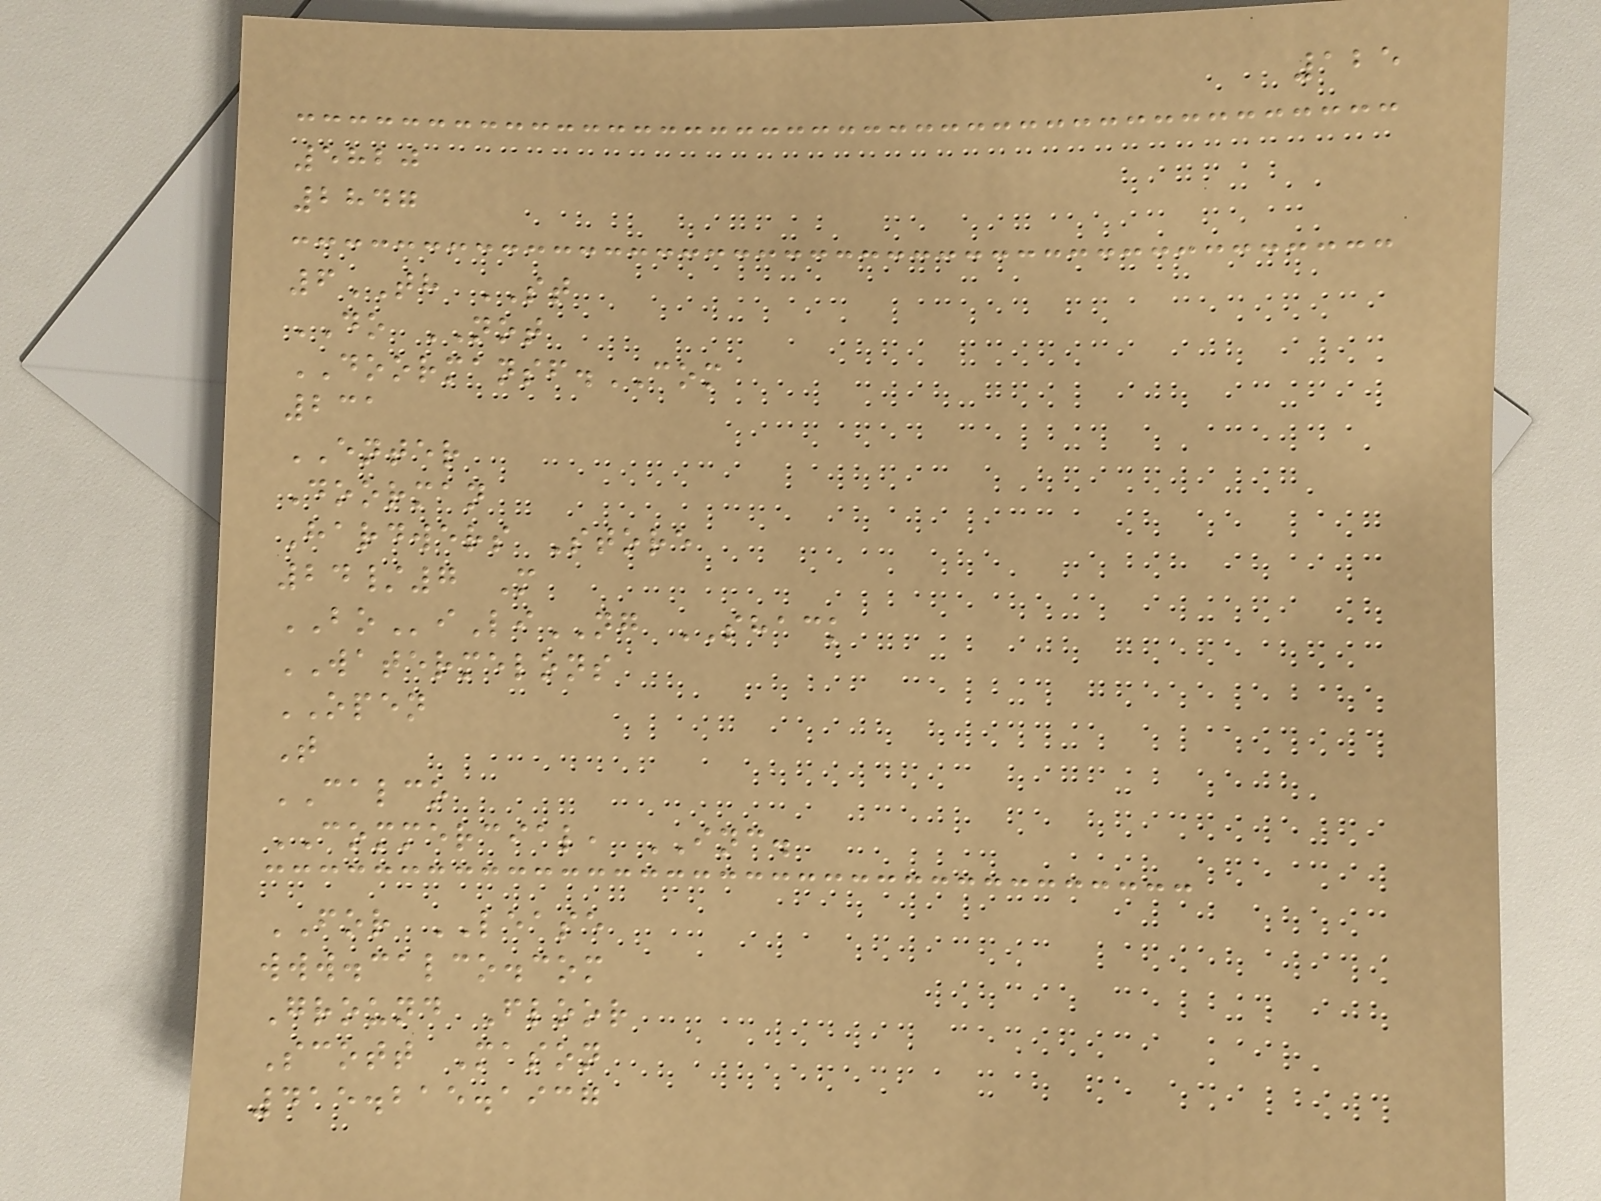125
5820
2847
6TH ST
DO NOT
DOORMANSF.COM
231
ENTER
Doorman
Hardwers Store
24/7 M
BOiLiNG SHACK
WATERMELONS
OPEN
T
CALCO
COMMERCIAL, INC.
FOR LEASE
www.calco.com
Ground Floor
Scott Mason
415.215.1937
